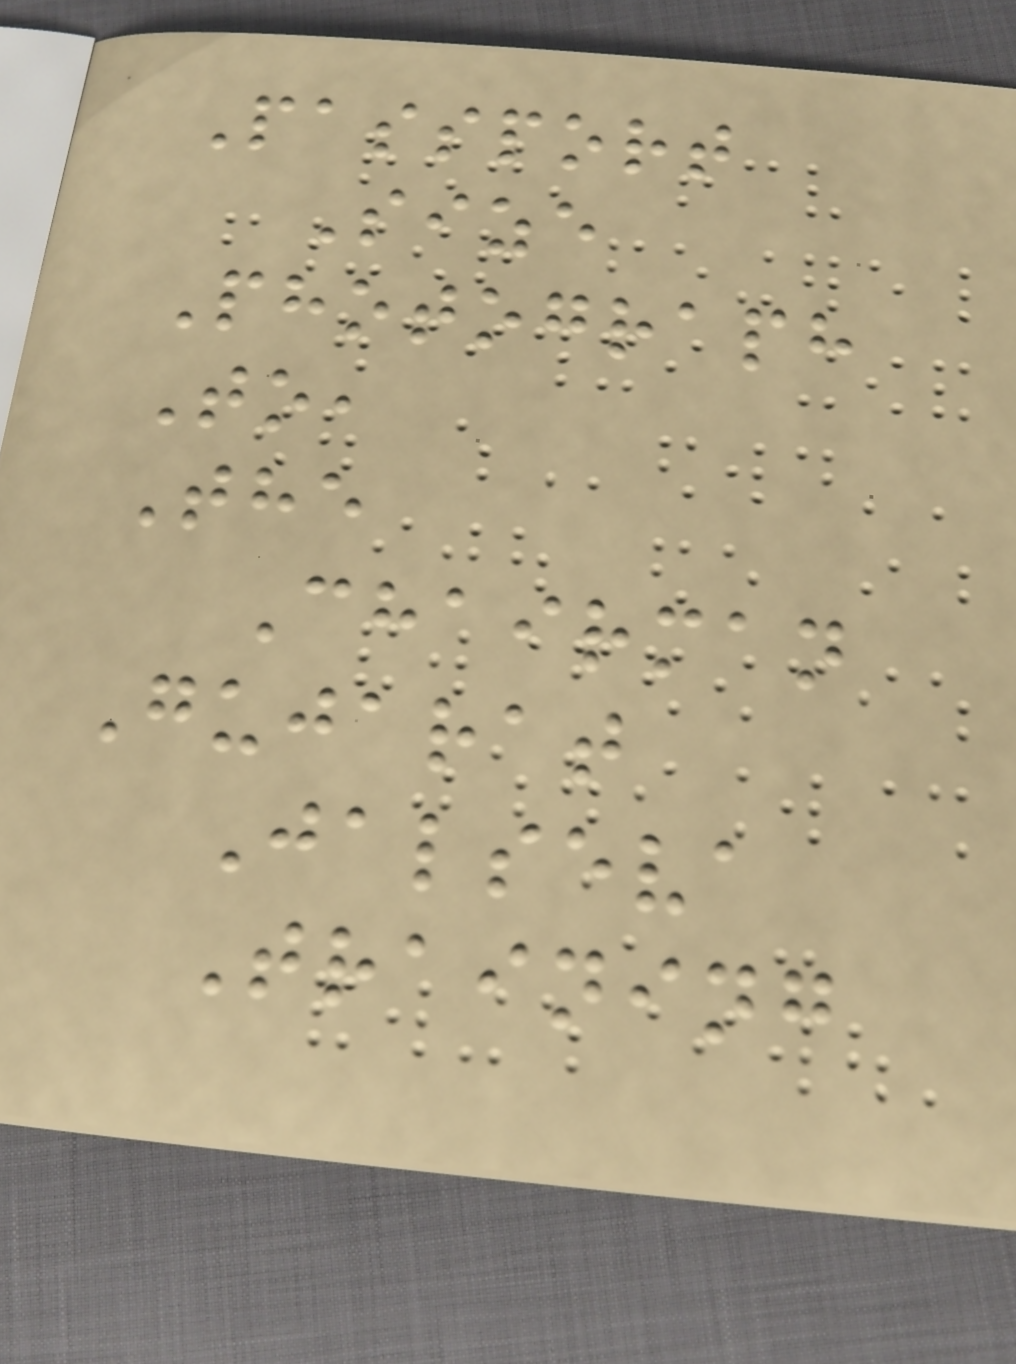Passport
Size
Photograph
To,
The
Chairman
Gujarat
Jalseva
Training
